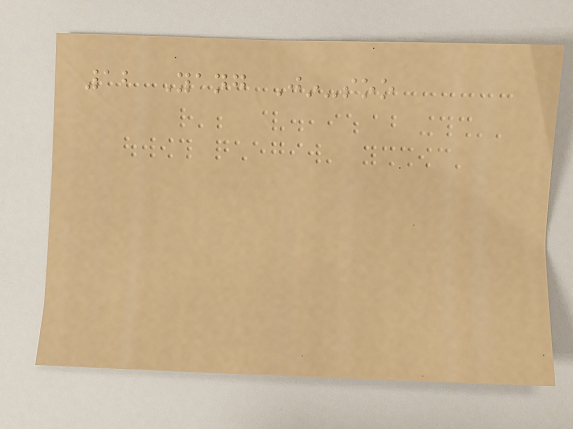12 Yang Jin-soo
